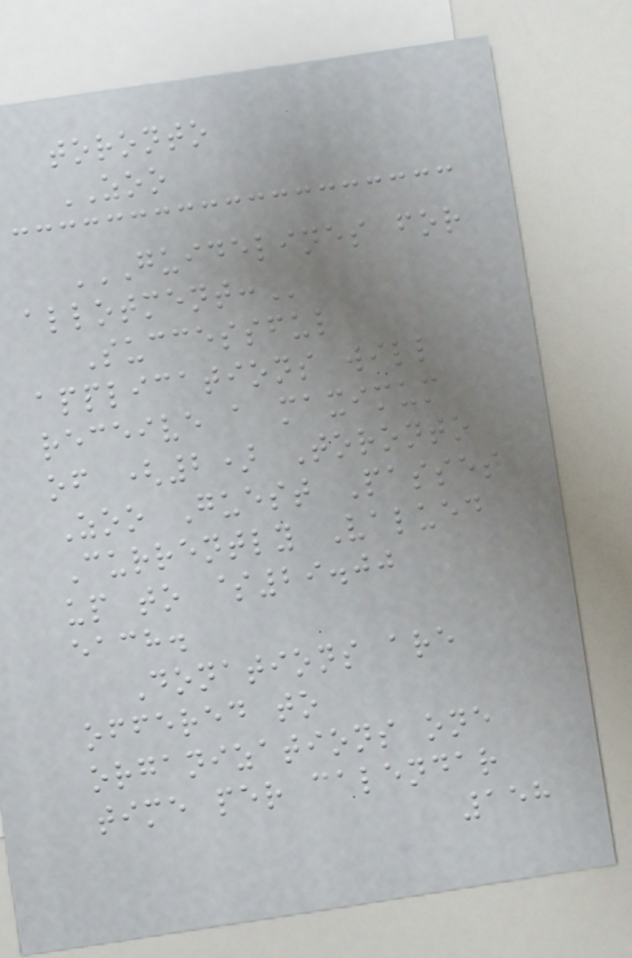toronto
ZOO
GUIDELINES FOR
ALLOTMENT:
Successful
applications will
receive a maximum
of (2) Toronto
Zoo Guest Passes
Currently Valued
up to $29.00
each.
Donations are
offered to
organizations one
time per calendar
158
